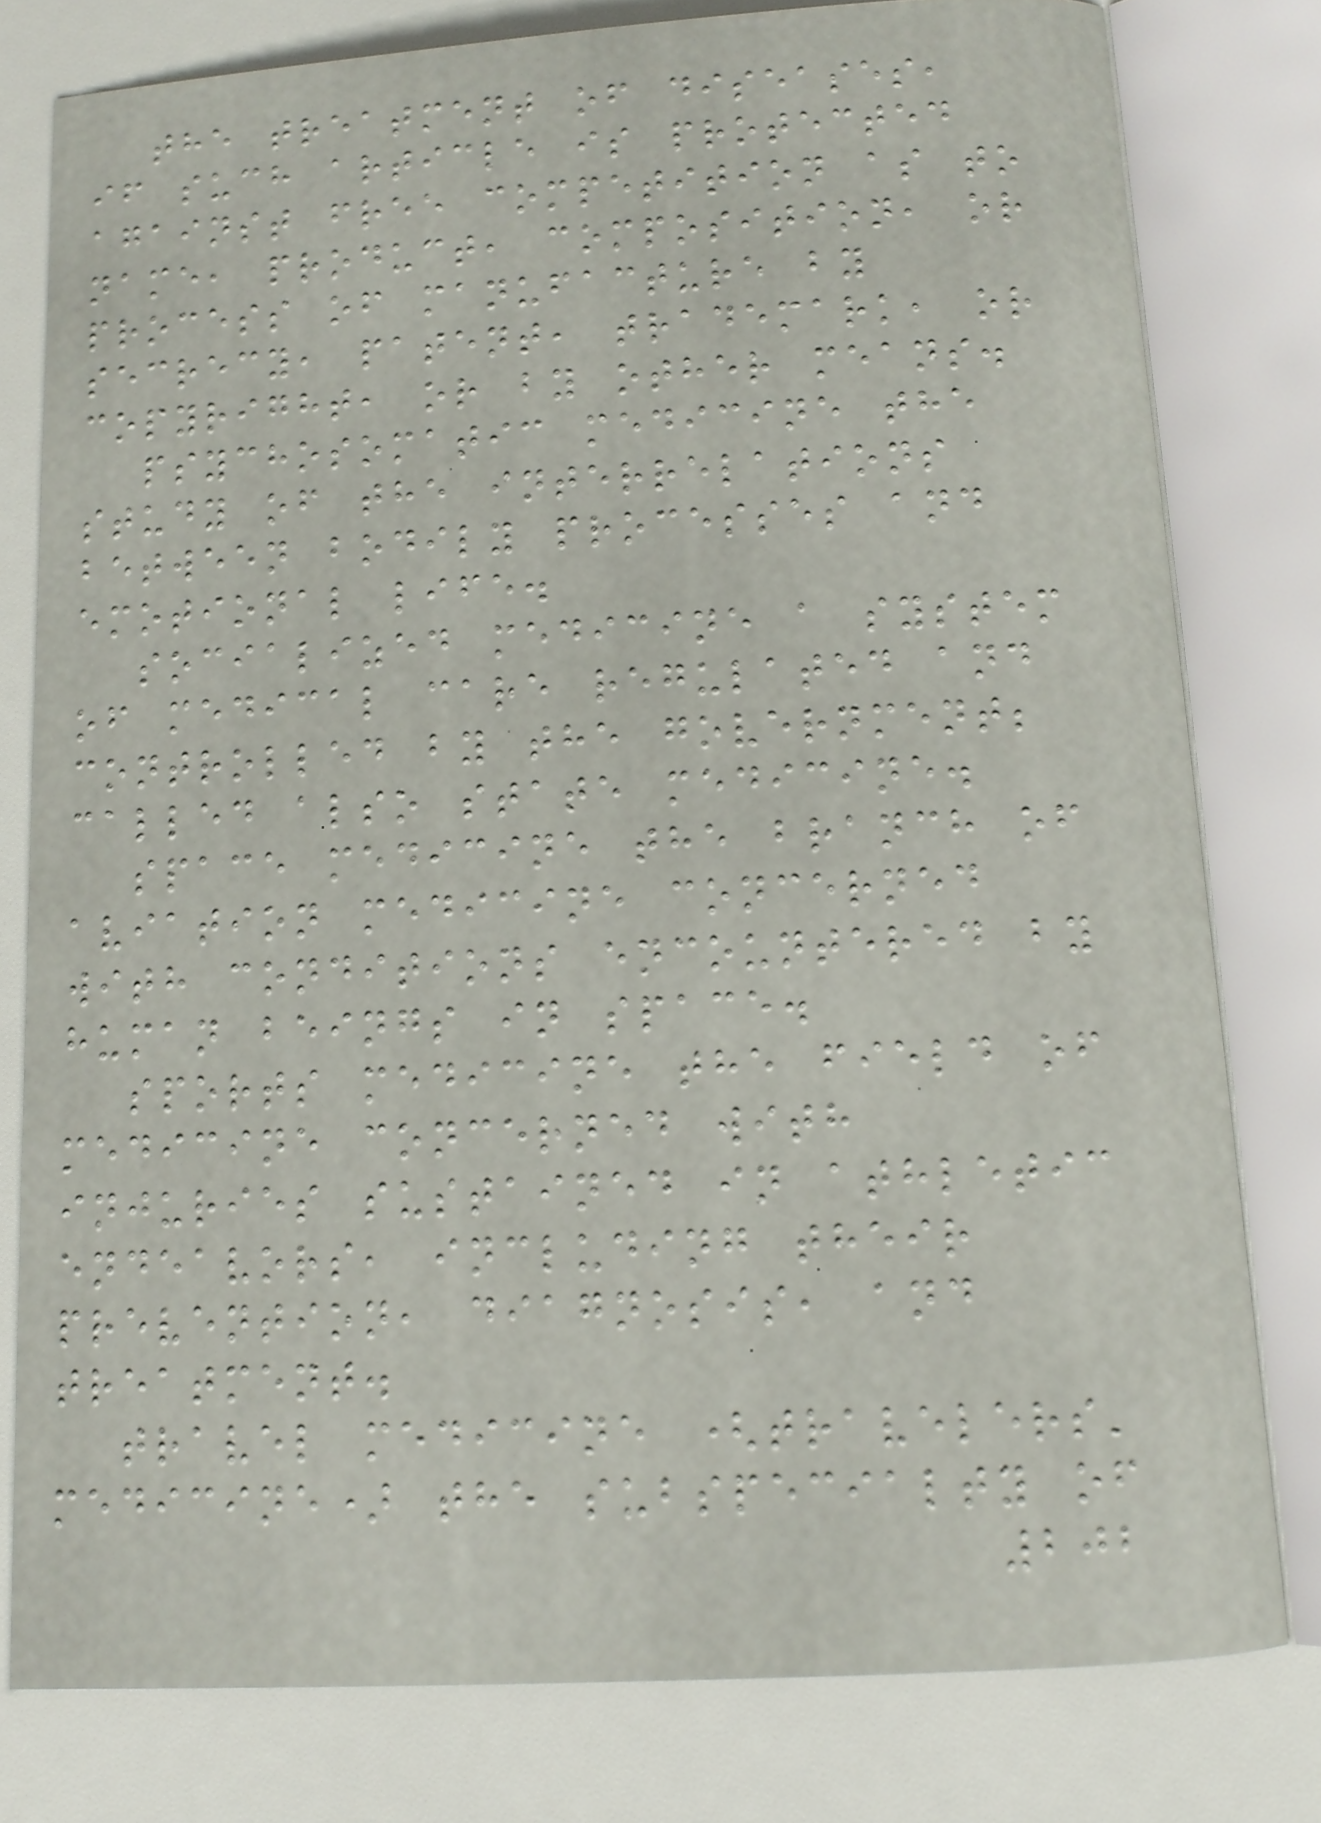the treatment of diseases,
if such article is protected
against free competition as to
name, product, composition, or
process of manufacture by
secrecy, patent, trademark, or
copyright, or by other means.
psychosomatic medicine the
study of the interrelations
between bodily processes and
emotional life.
socialized medicine a system
of medical care regulated and
controlled by the government;
called also state medicine.
space medicine the branch of
aviation medicine concerned
with conditions encountered by
human beings in space.
sports medicine the field of
medicine concerned with
injuries sustained in athletic
endeavors, including their
prevention, diagnosis, and
treatment.
travel medicine (travelers'
medicine) the subspecialty of
202
